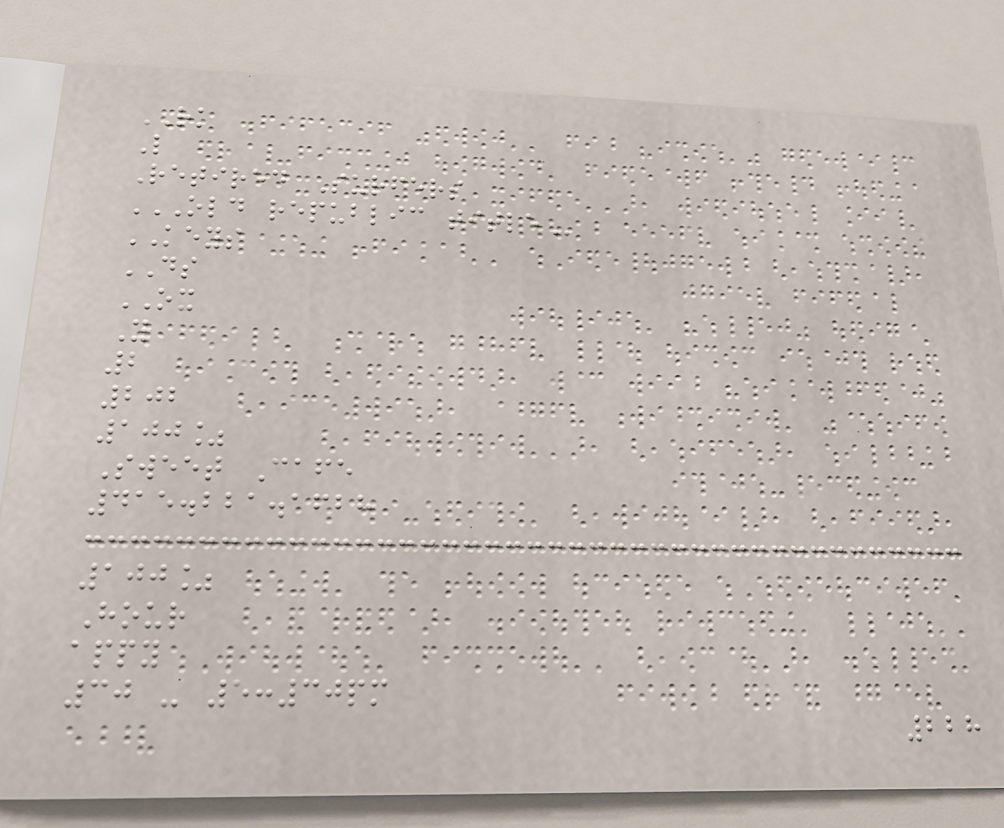RK
L
Retired Surfers
OLD REPUBLIC TITLE
KEYS
DS
OX
Y
2
202
100%
Sweet Cafe
415.221.1628
100%
Hour
appy
30 - 5:30pm
228
